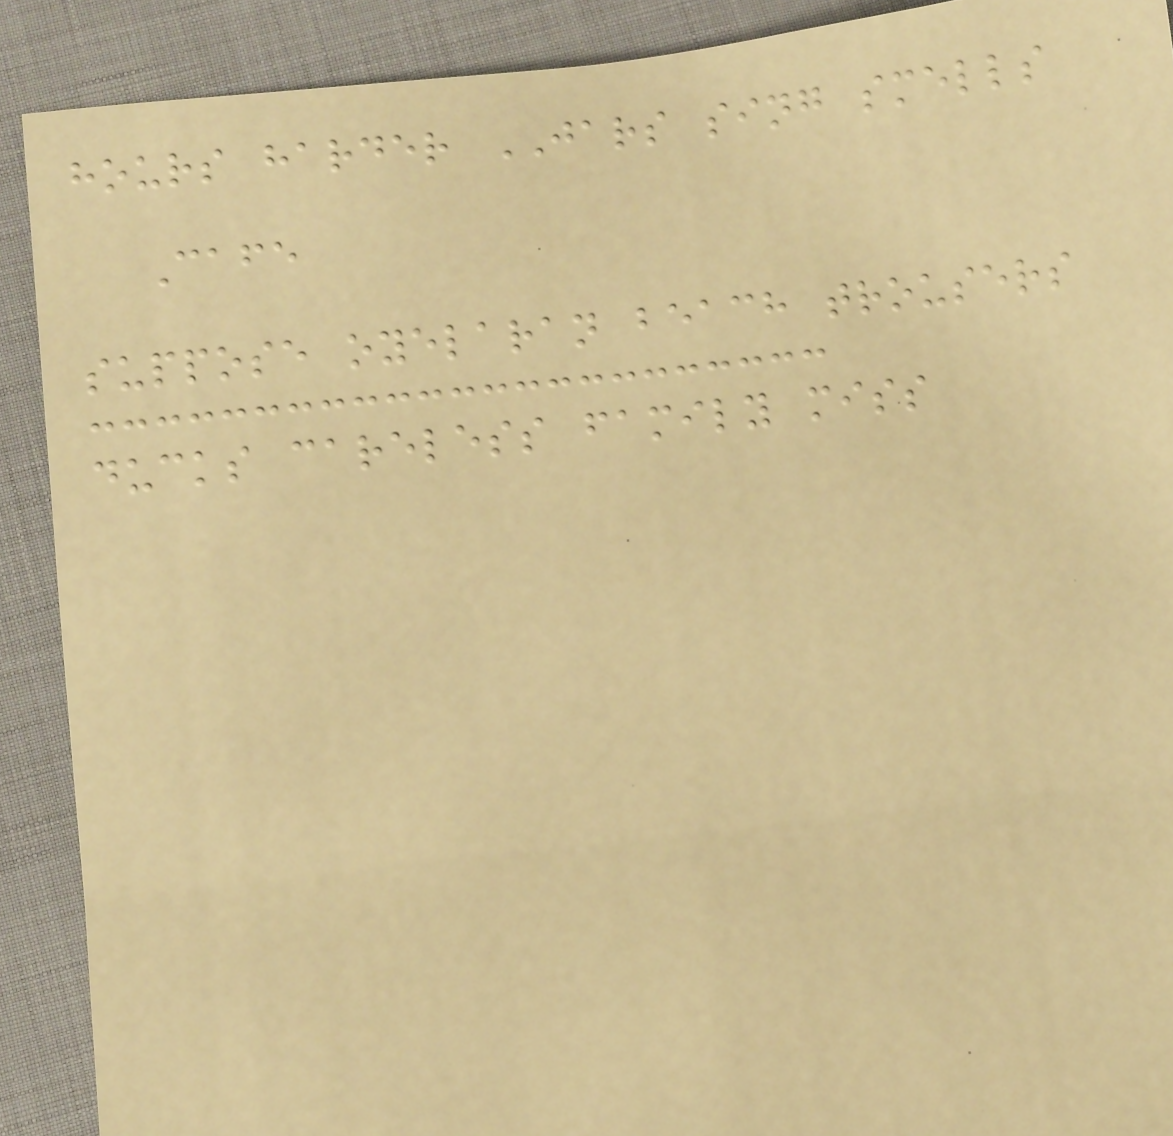hours harder JARS sing smells
Cafe
suppose oyelaran beach trousers
ducks careless family miss
